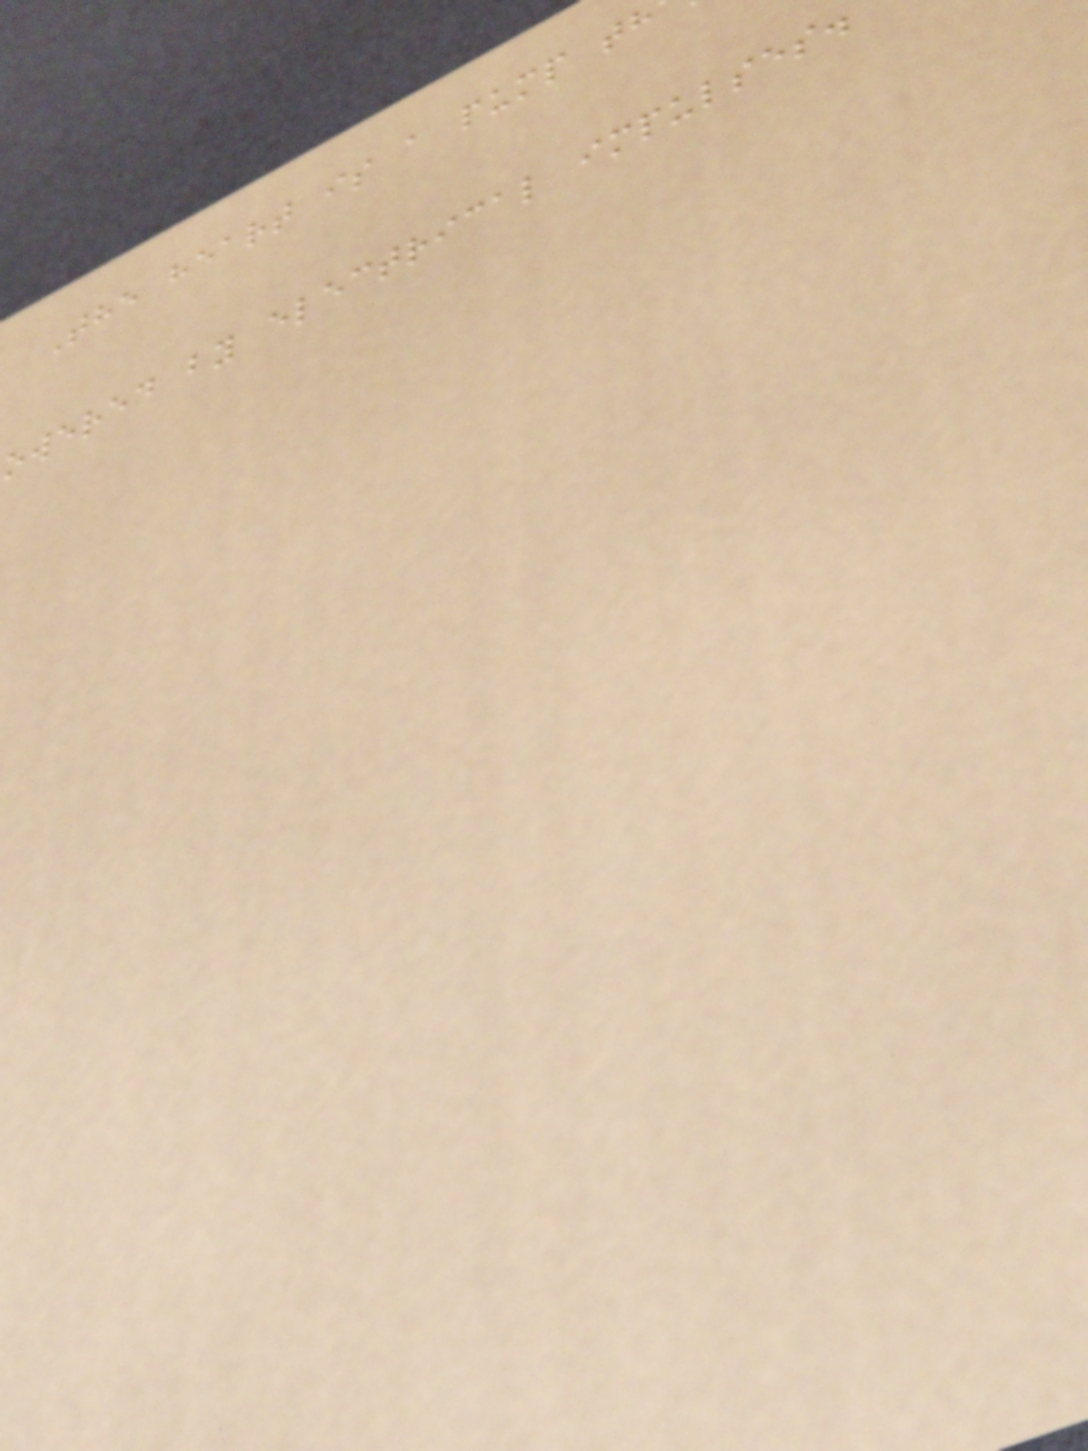The heart is a pump th
owered by electrical impulses.
